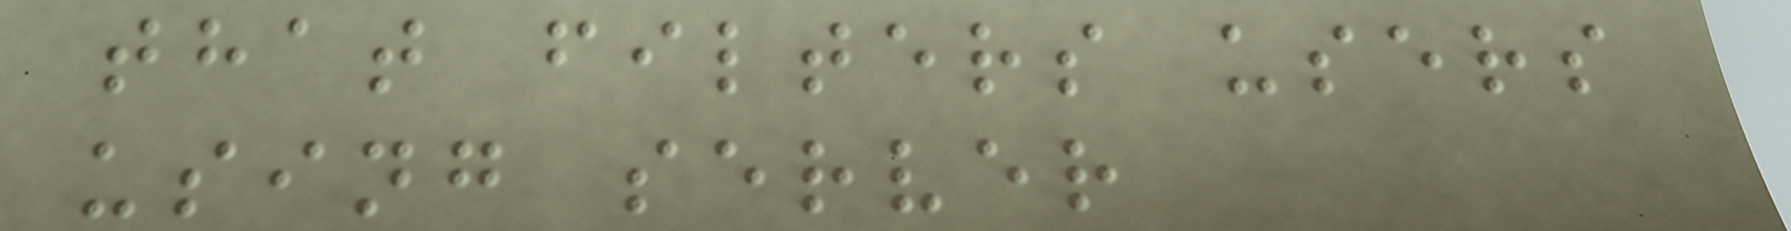that filters users
using server
